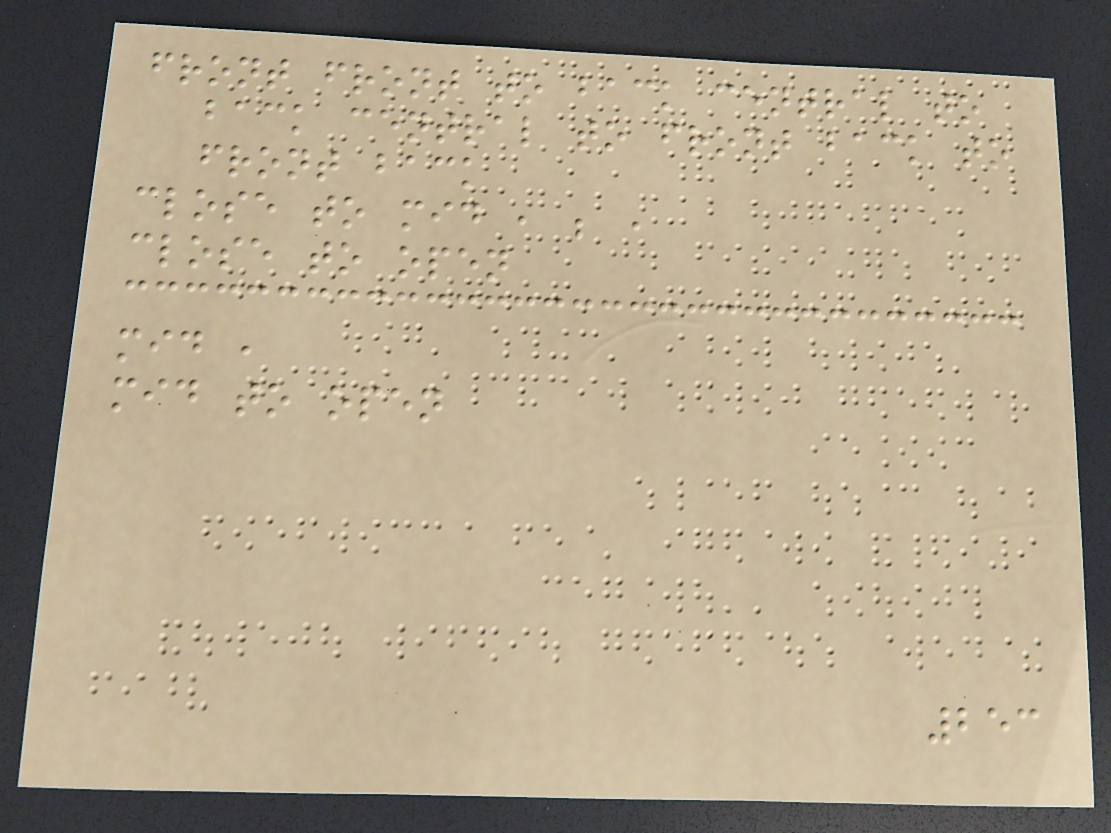front front to back central to
back central to front back to
front back
close to mid , ; ,
close to open
mid ,
mid to open
253
